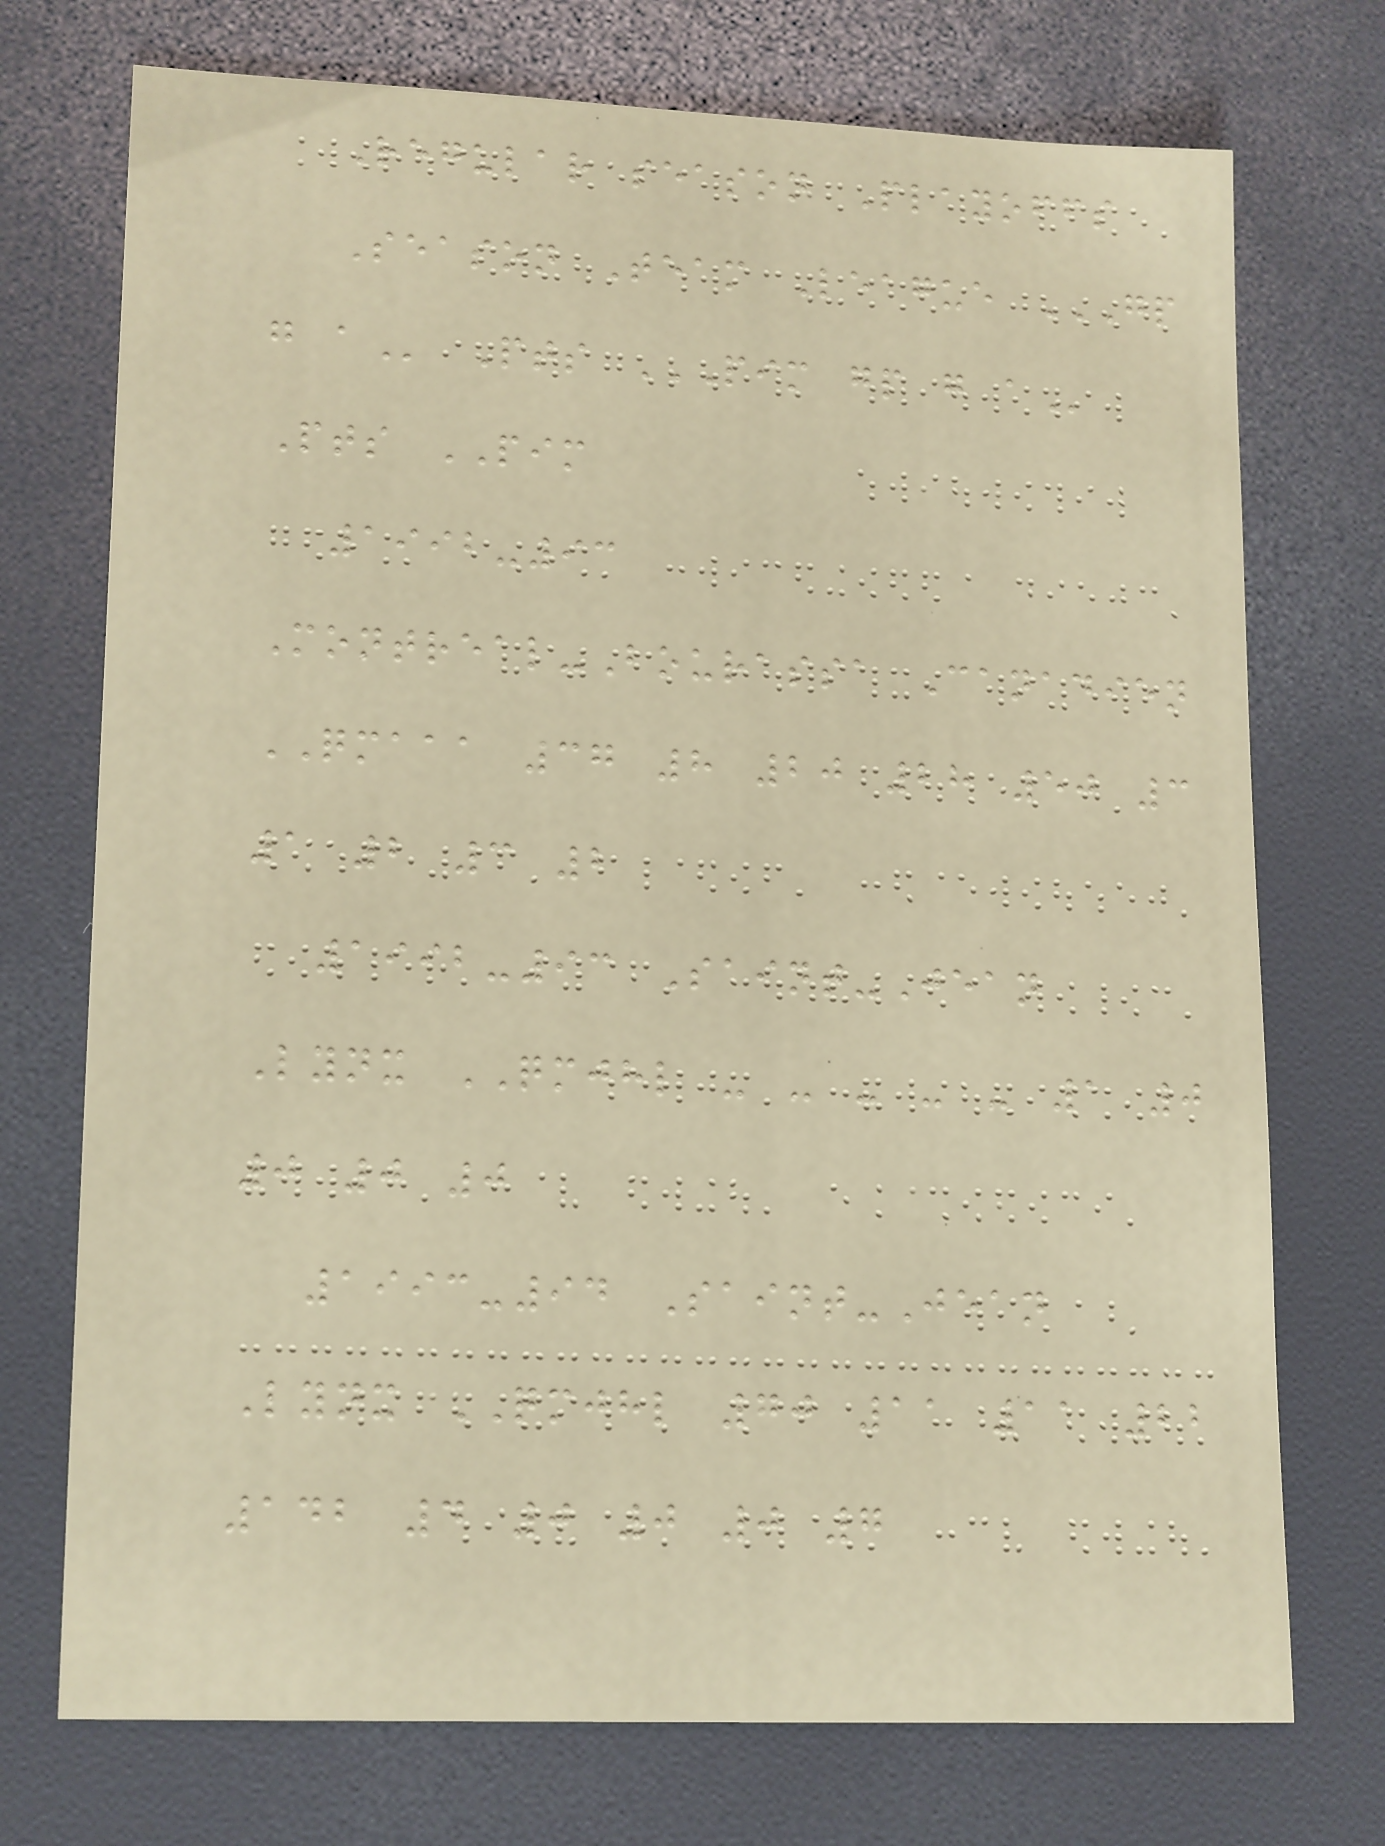Regular season Playoffs
Season Team League GP
G A Pts PIM GP G A
Pts PIM
1992-93
Montreal-Bourassa Canadien
QMAAA 37 8 20 28 50 3
1 2 3 2
1992-93 Saint-Jean
Lynx QMJHL - - - - - 1 0
0 0 0
1993-94 Saint-Jean
Lynx QMJHL 70 11 11 22
142 4 0 0 0 7
